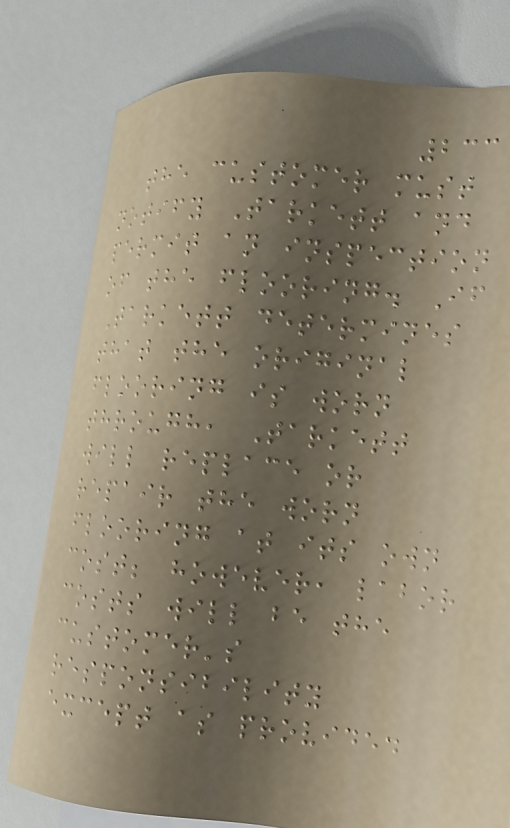233
the customer must
notify Tarkett and
permit an inspection
of the flooring. If
Tarkett determines
that the original
flooring is worn
through, Tarkett
will replace or
repair the worn
flooring at its own
cost; however, labor
costs will be the
customer's
responsibility
except as provided
